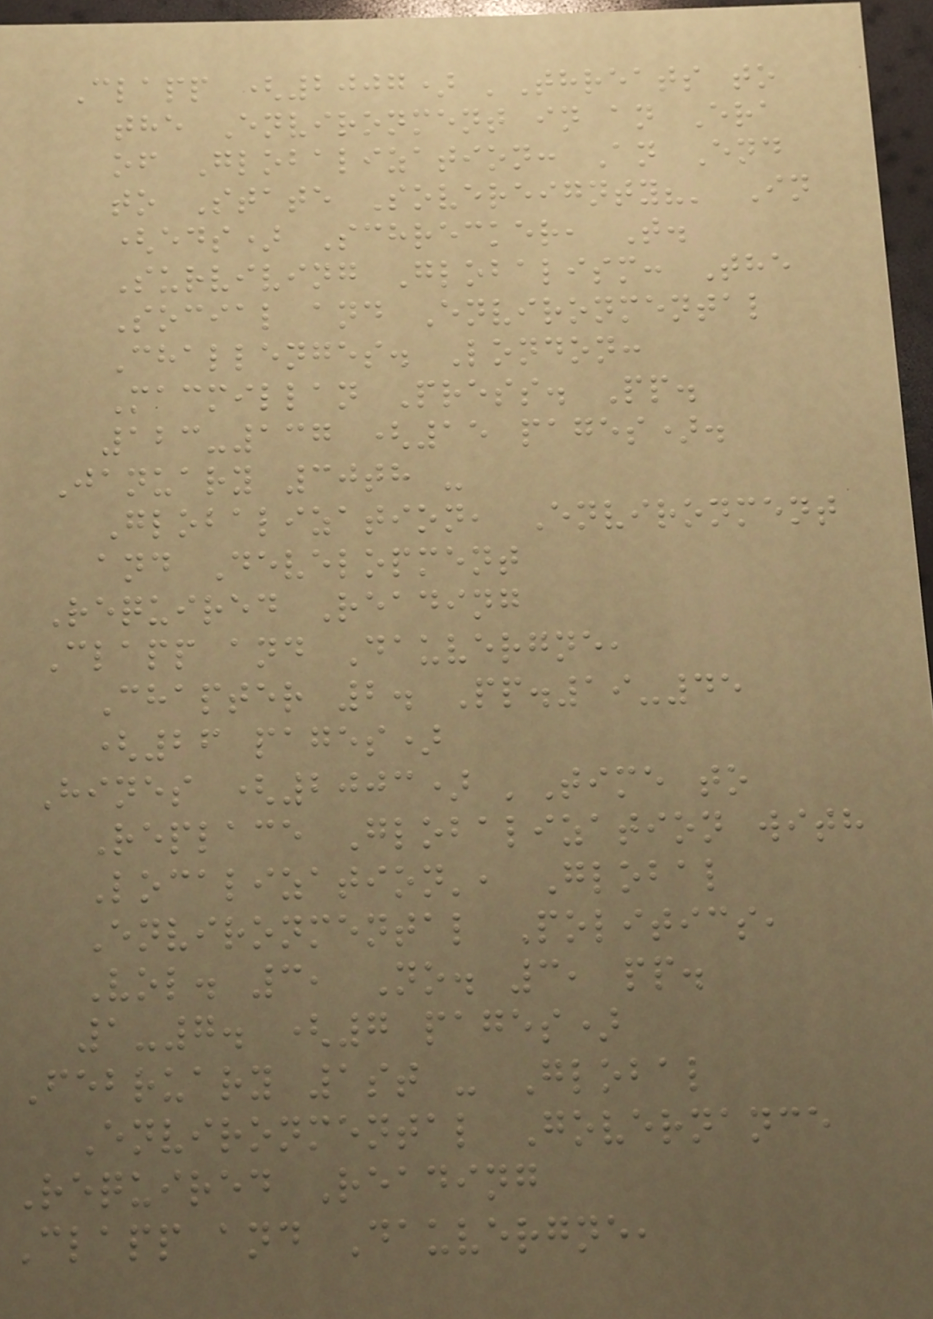Clapp (2007) 'Threats to
the Environment in an Era
of Globalization: An End
to State Sovereignty?' In
(eds) Schrecker, T.
Surviving Globalism: The
Social and Environmental
Challenges. London:
Macmillan Press. Pp.
123-137 (15 pages).
January 30th -
Globalization, Environment
and Development
Required Reading
Clapp and Dauvergne,
Chapter 2. Pp.19-45
(26 pages)
Hines (2003) 'Time to
Replace Globalization with
Localization', Global
Environmental Politics,
Vol. 3, No. 3, pp.
1-7. (7 pages)
February 1st - Global
Environmental Governance
Required Reading
Clapp and Dauvergne,
